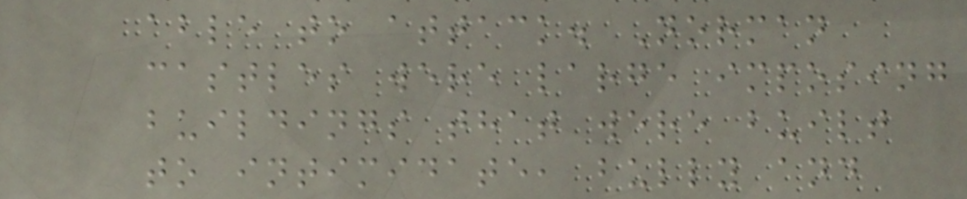able to attack. Norman
castles were large imposing
buildings that were built
to intimidate, bully and
